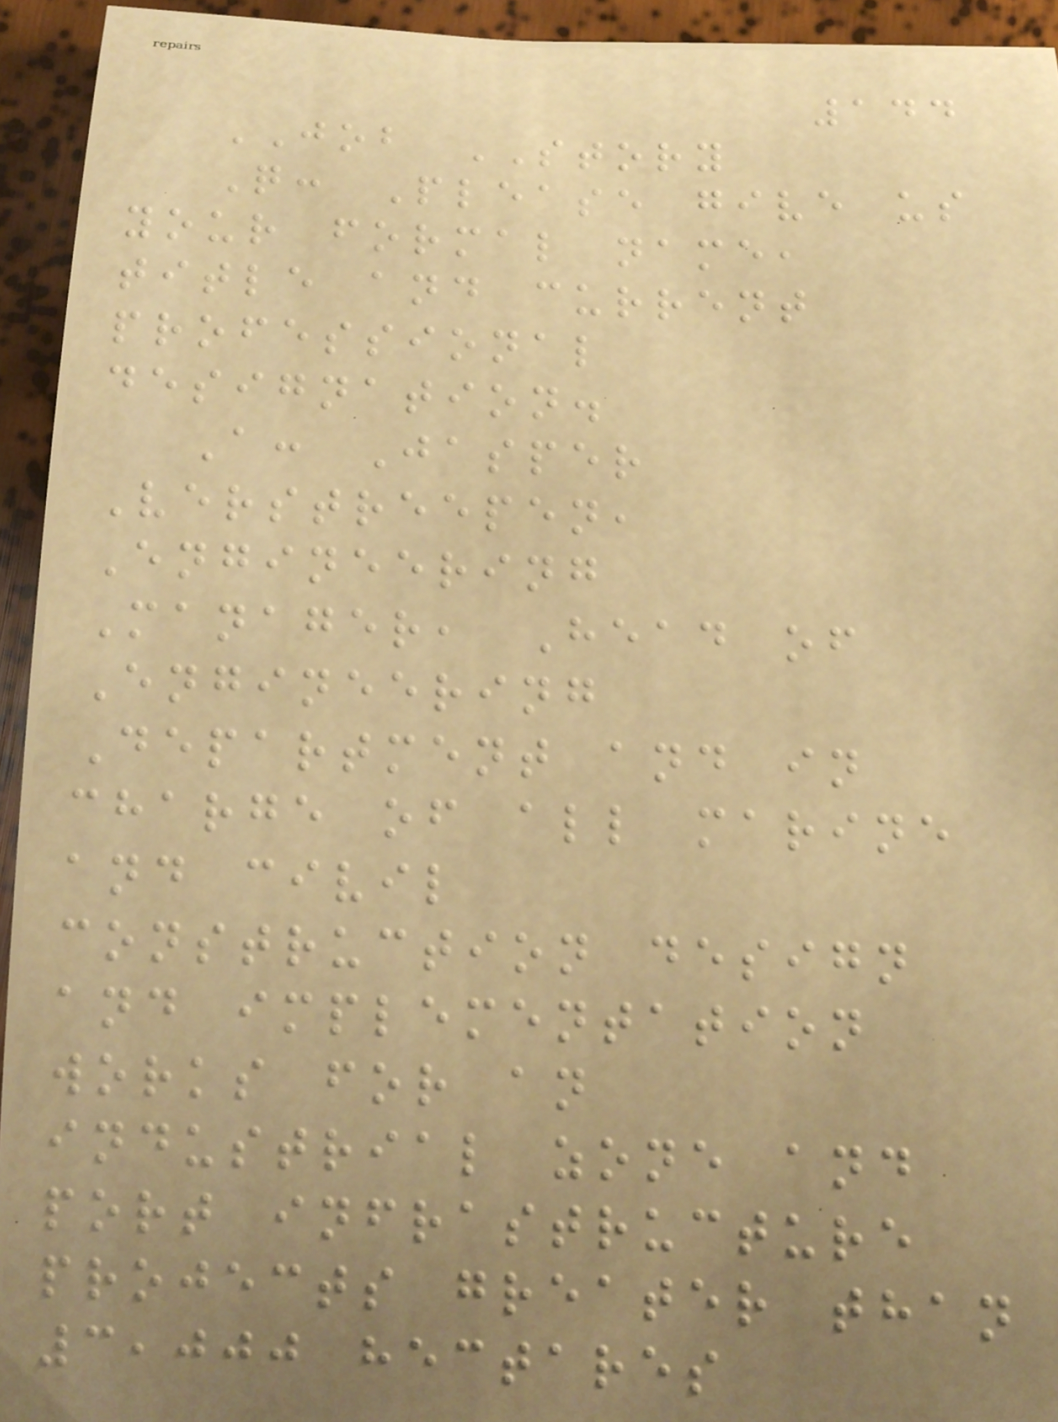144
JOB STORY
Q: Please give us
your formal name,
title and current
professional
designation.
A: Jasper
Verstreepen,
Engineering
Manager, Head of
Engineering
Department and in
charge of all marine
and civil
construction design
and implementation
works for an
industrial zone and
port infrastructure
projects greater than
3,000 hectares
